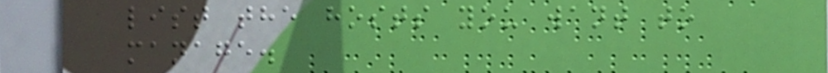list the hosts you want to
manage.
